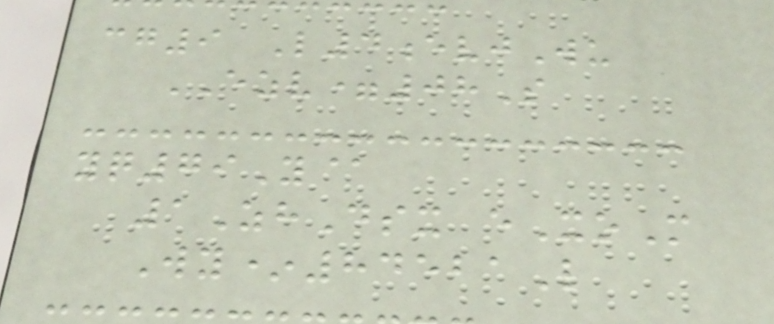cg9 L4evjWu
EZV=08S
yq79Y@
1ZhDsx eXoM
Wy*84521L
